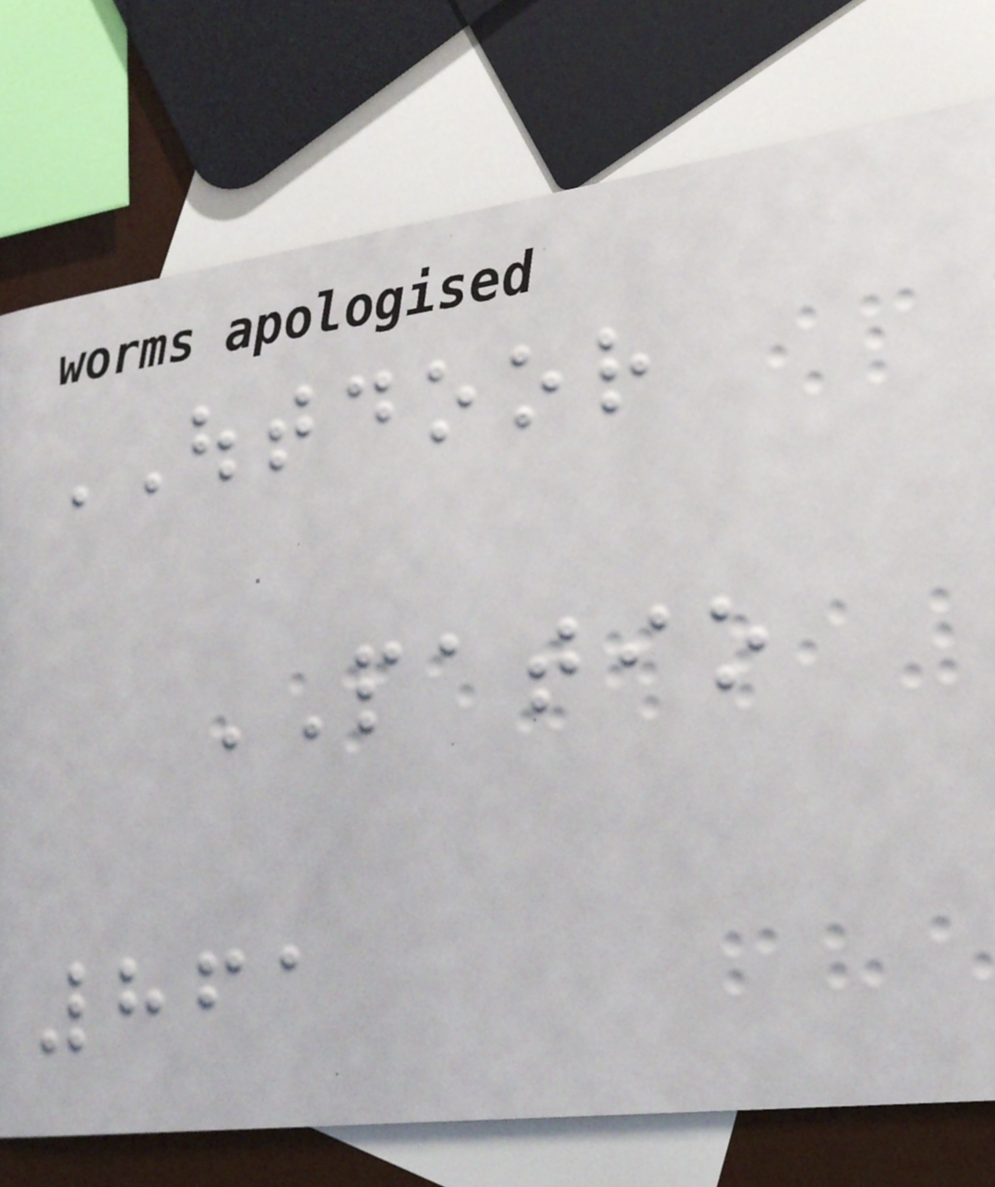OUTDOOR
PATIO
861
